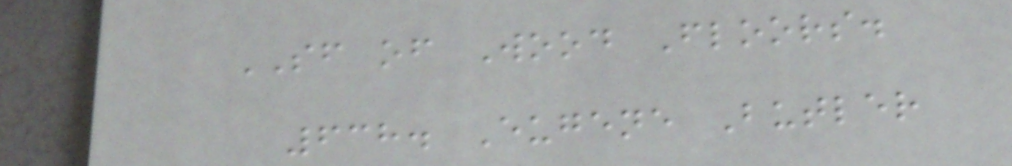SF of Wood Floors.
638. Eugene Butler
